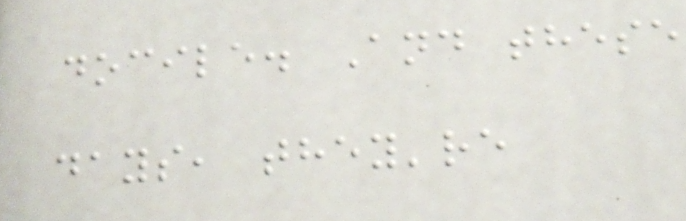docile. And these
days, they're
